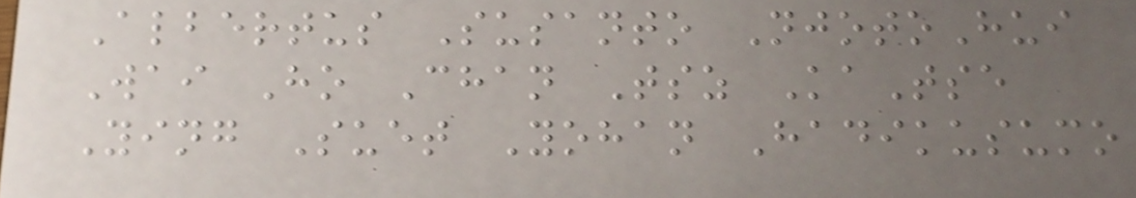Albertus Susanto NjotoHui
Wai Ho Chan Tsz KaTse
Ying Suet Yohan Hadikusumo
